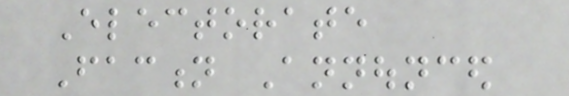Electorate
Faction Announced
